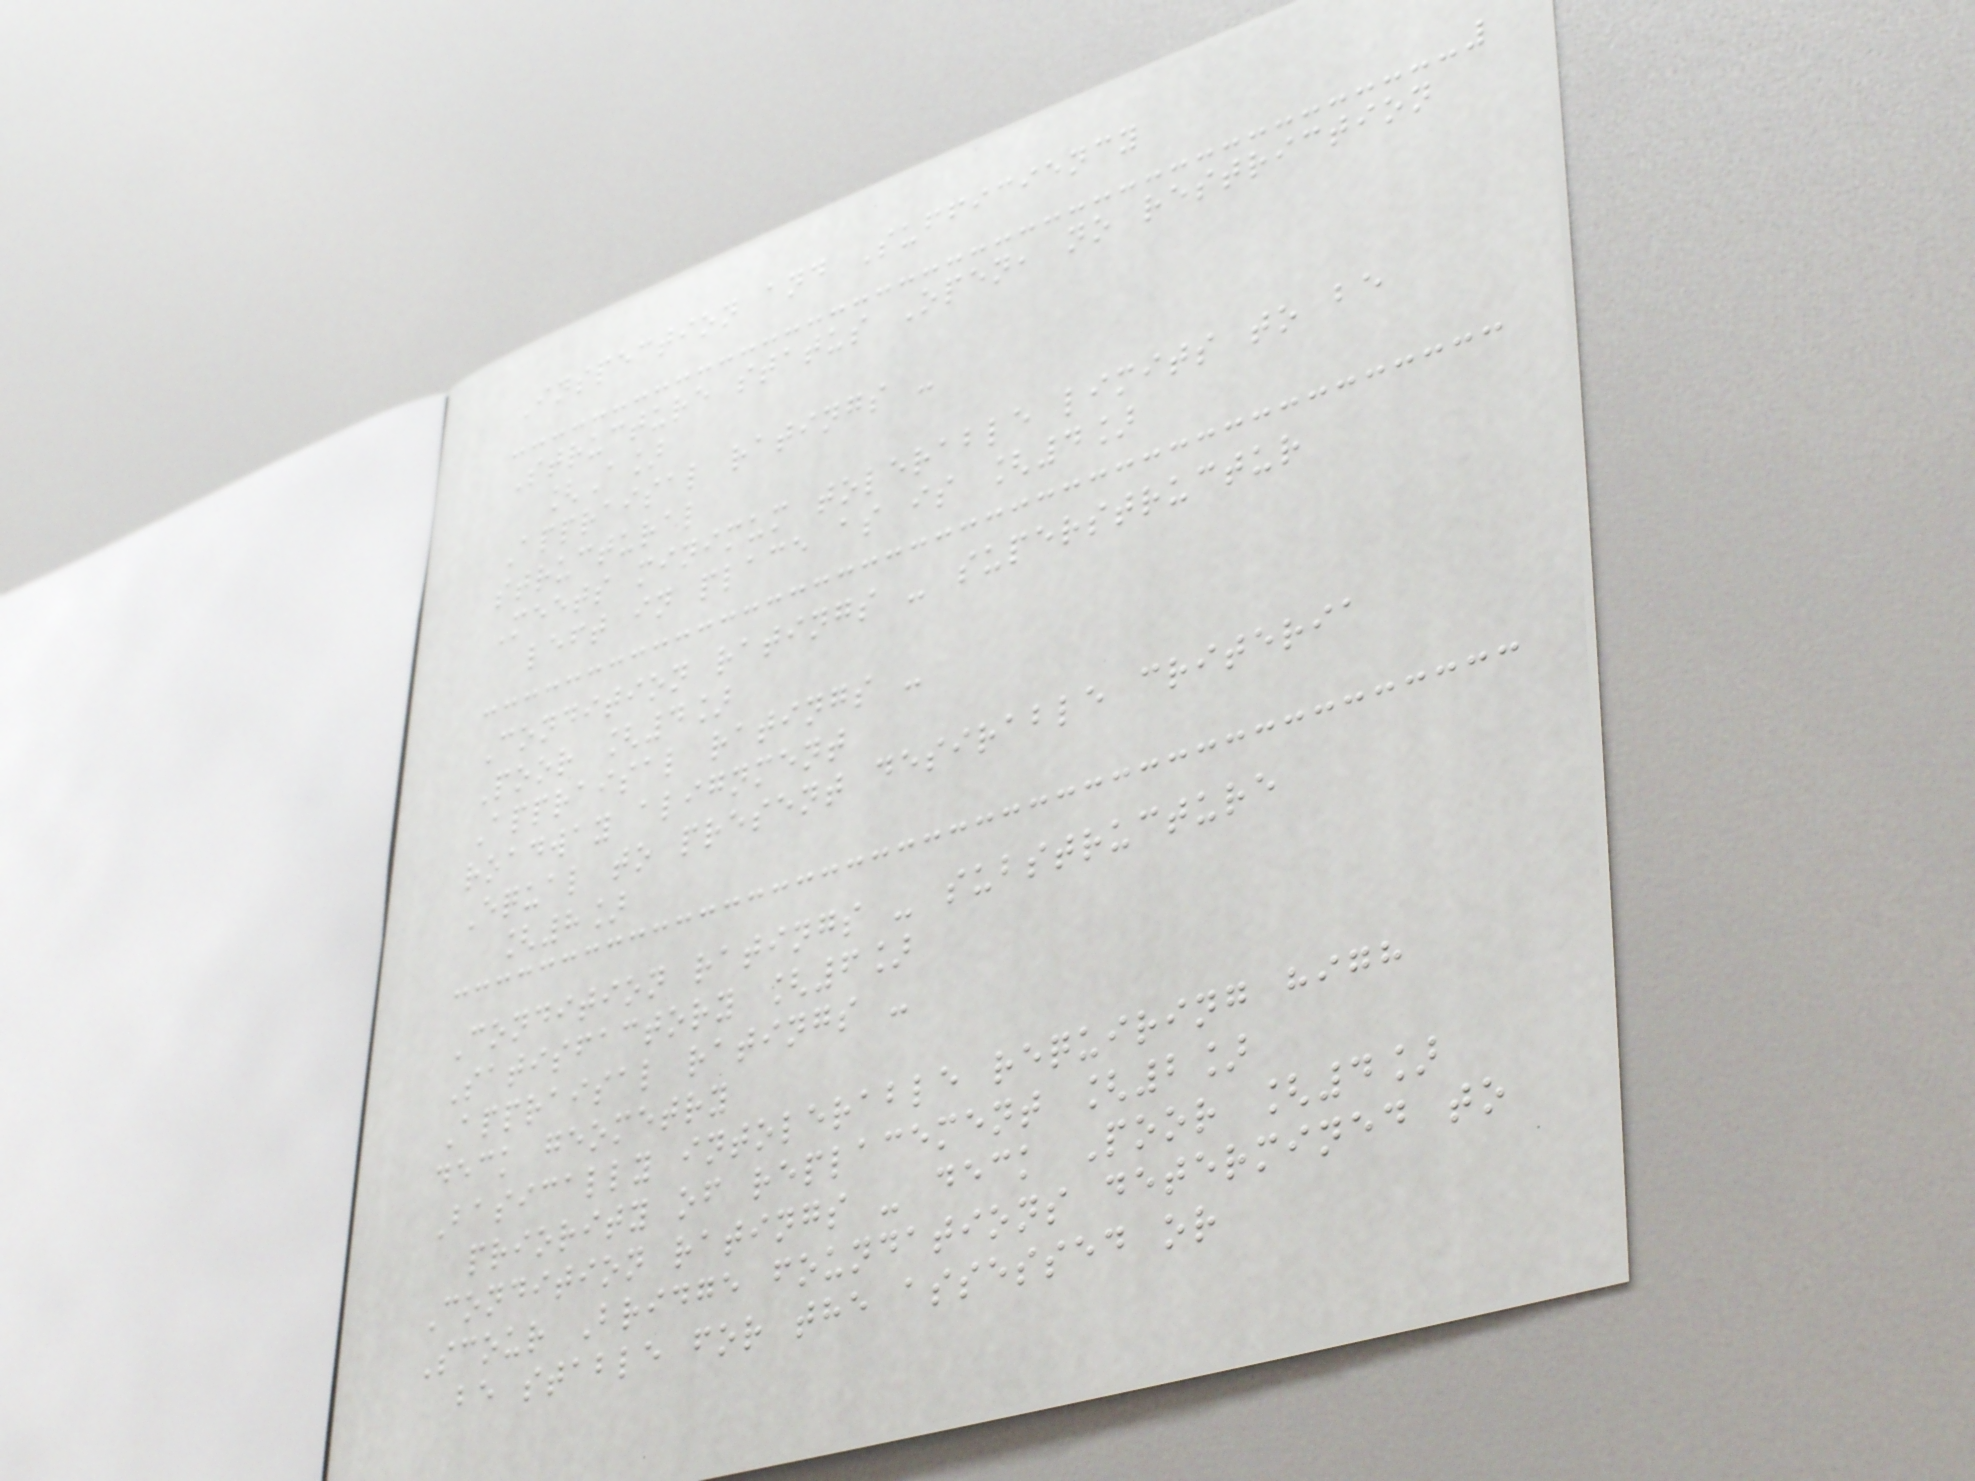Inspection and Sufficiency
Structure status Open, no restriction
[A]
Appraisal ratings -
structural
Meets minimum tolerable limits to be
left in place as is [4]
Condition ratings - superstructur
Poor [4]
Appraisal ratings -
roadway alignment
Equal to present desirable criteria
[8]
Condition ratings - substructure
Satisfactory [6]
Appraisal ratings -
deck geometry
Basically intolerable requiring high
priority of replacement [2]
Condition ratings - deck Poor [4]
Scour Bridge foundations determined to
be stable for the assessed or
